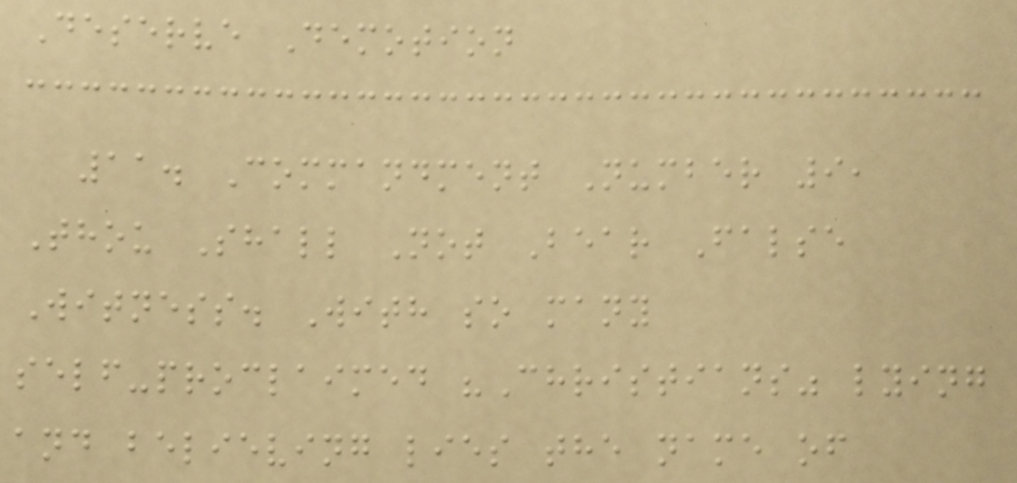Deserve Demotion
11. Commandment Number 9,
Thou Shall Not Bear False
Witness. With so many
self-proclaimed "Christians" lying
and believing lies the name of
